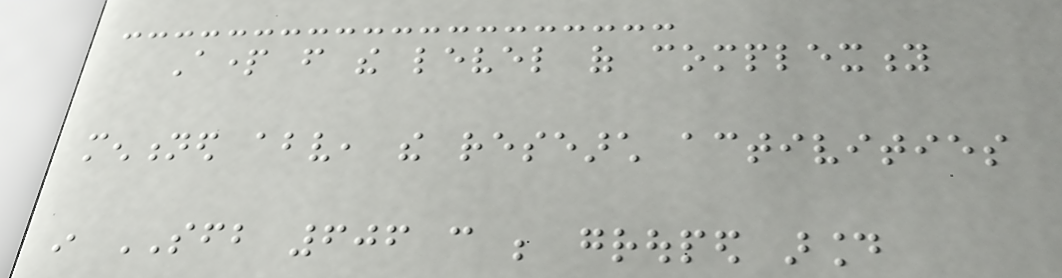Apart from the level of complexity
mentioned above, the research activities
in SFB 606 can be grouped around
